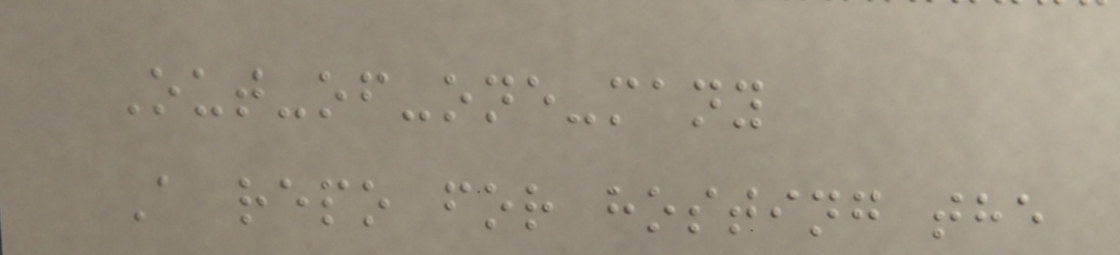Out-of-one-many
A repo for hosting the
